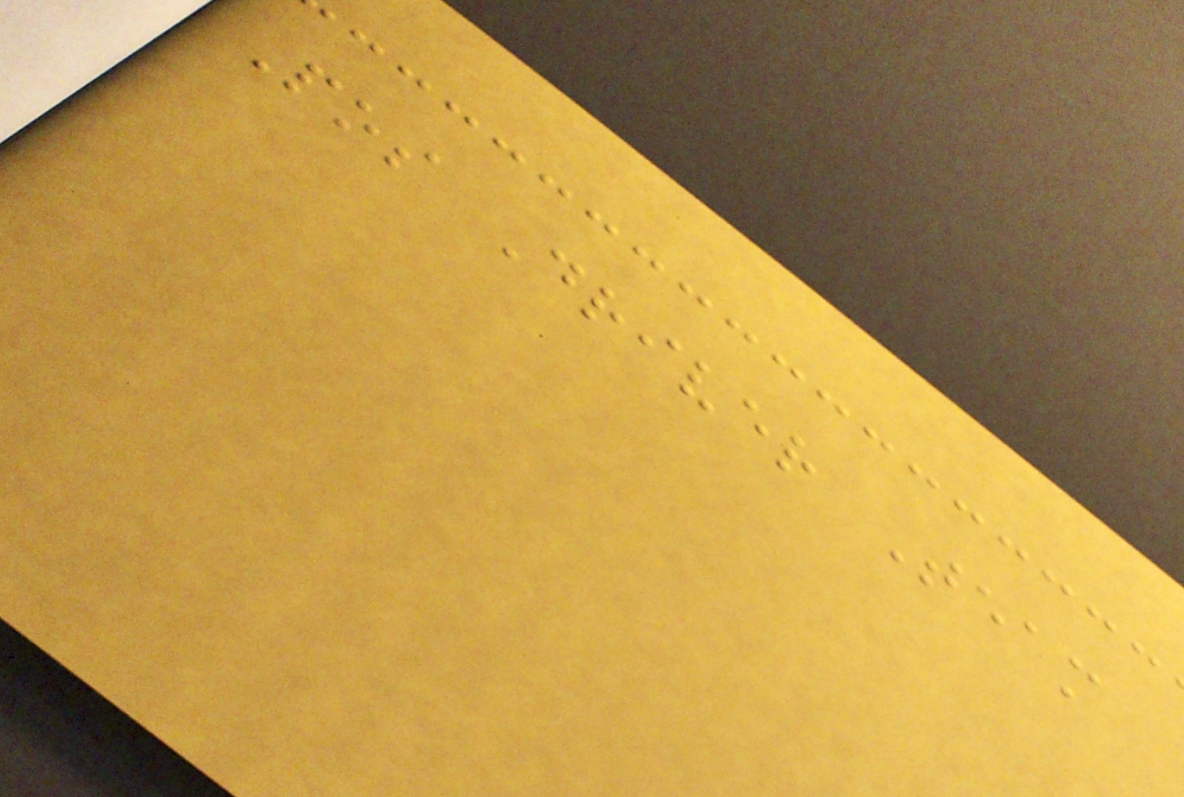Pos Driver Team
